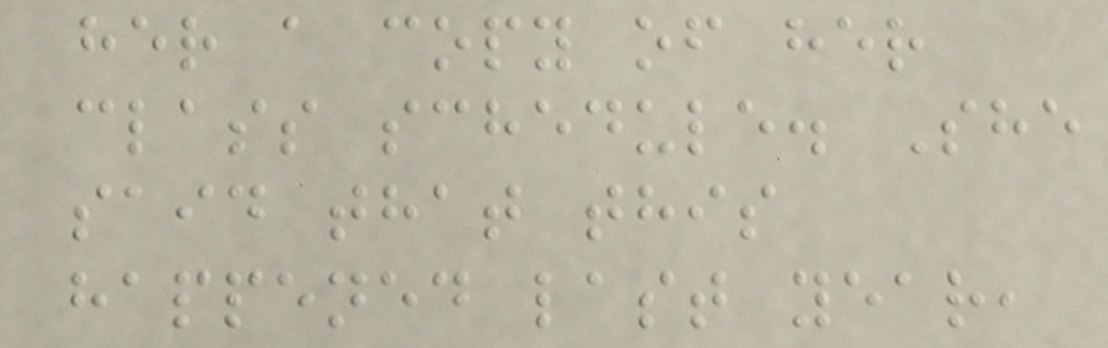her a copy of her
class schedule. She
said that this
happened last year,
